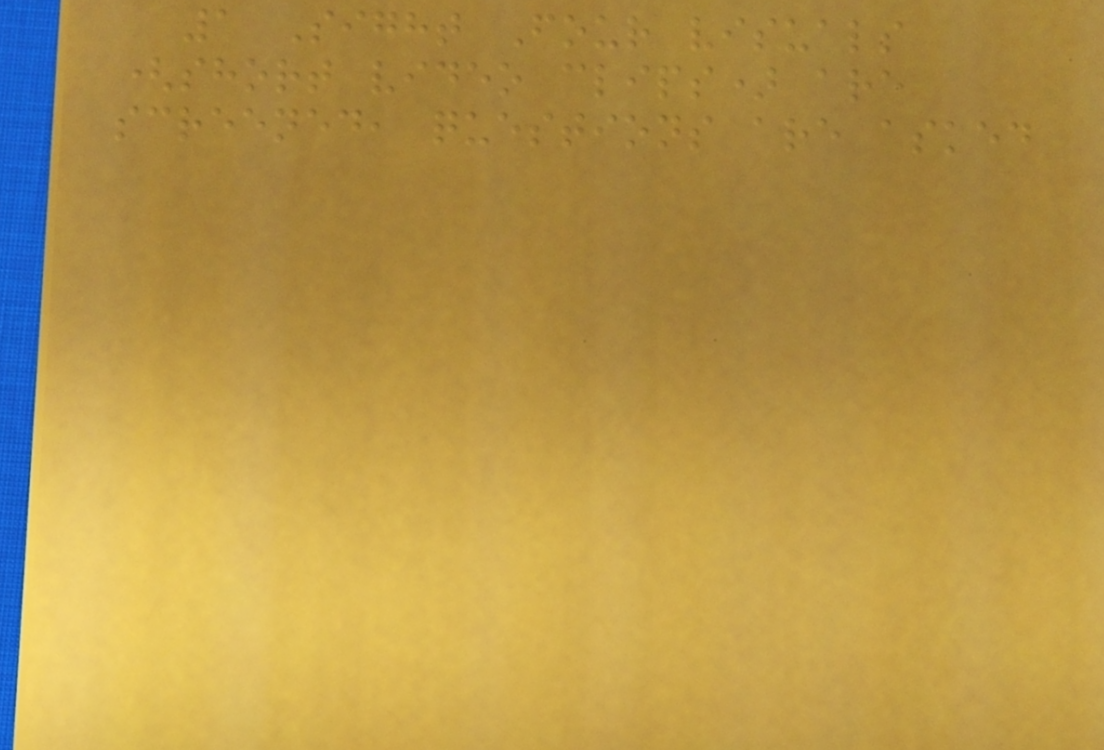1 Sight Four visuals
(short video clips) are
screened, questions are asked
